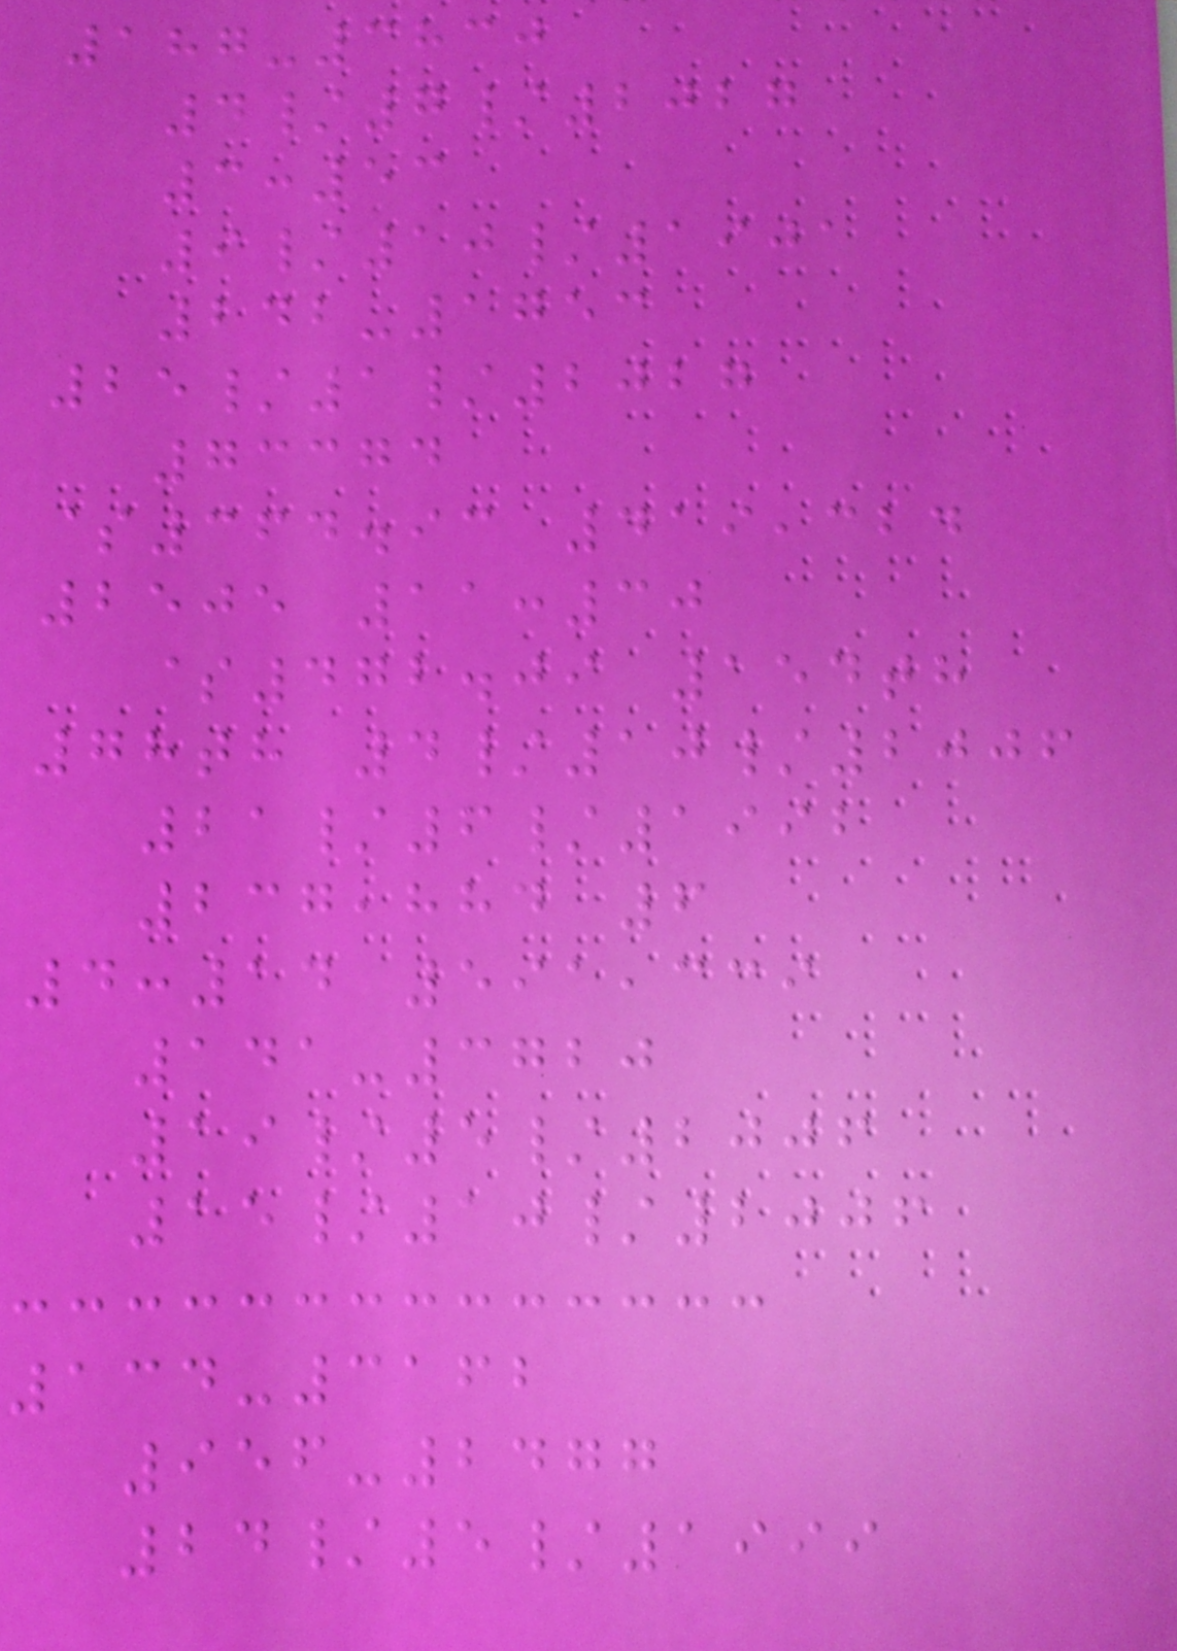187-3830
4/7/2027
3:53
9/10/1901
242-1753
25/1/2027
73374
$364.93 419,324
2505 11:30
$472.09 154th
78th 4/10/2006
21/6/1992
237,884 6
4:14 591,339
141-3720
19/5/2006
15/10/2006
134-3162
956-2477
24/5/1999
